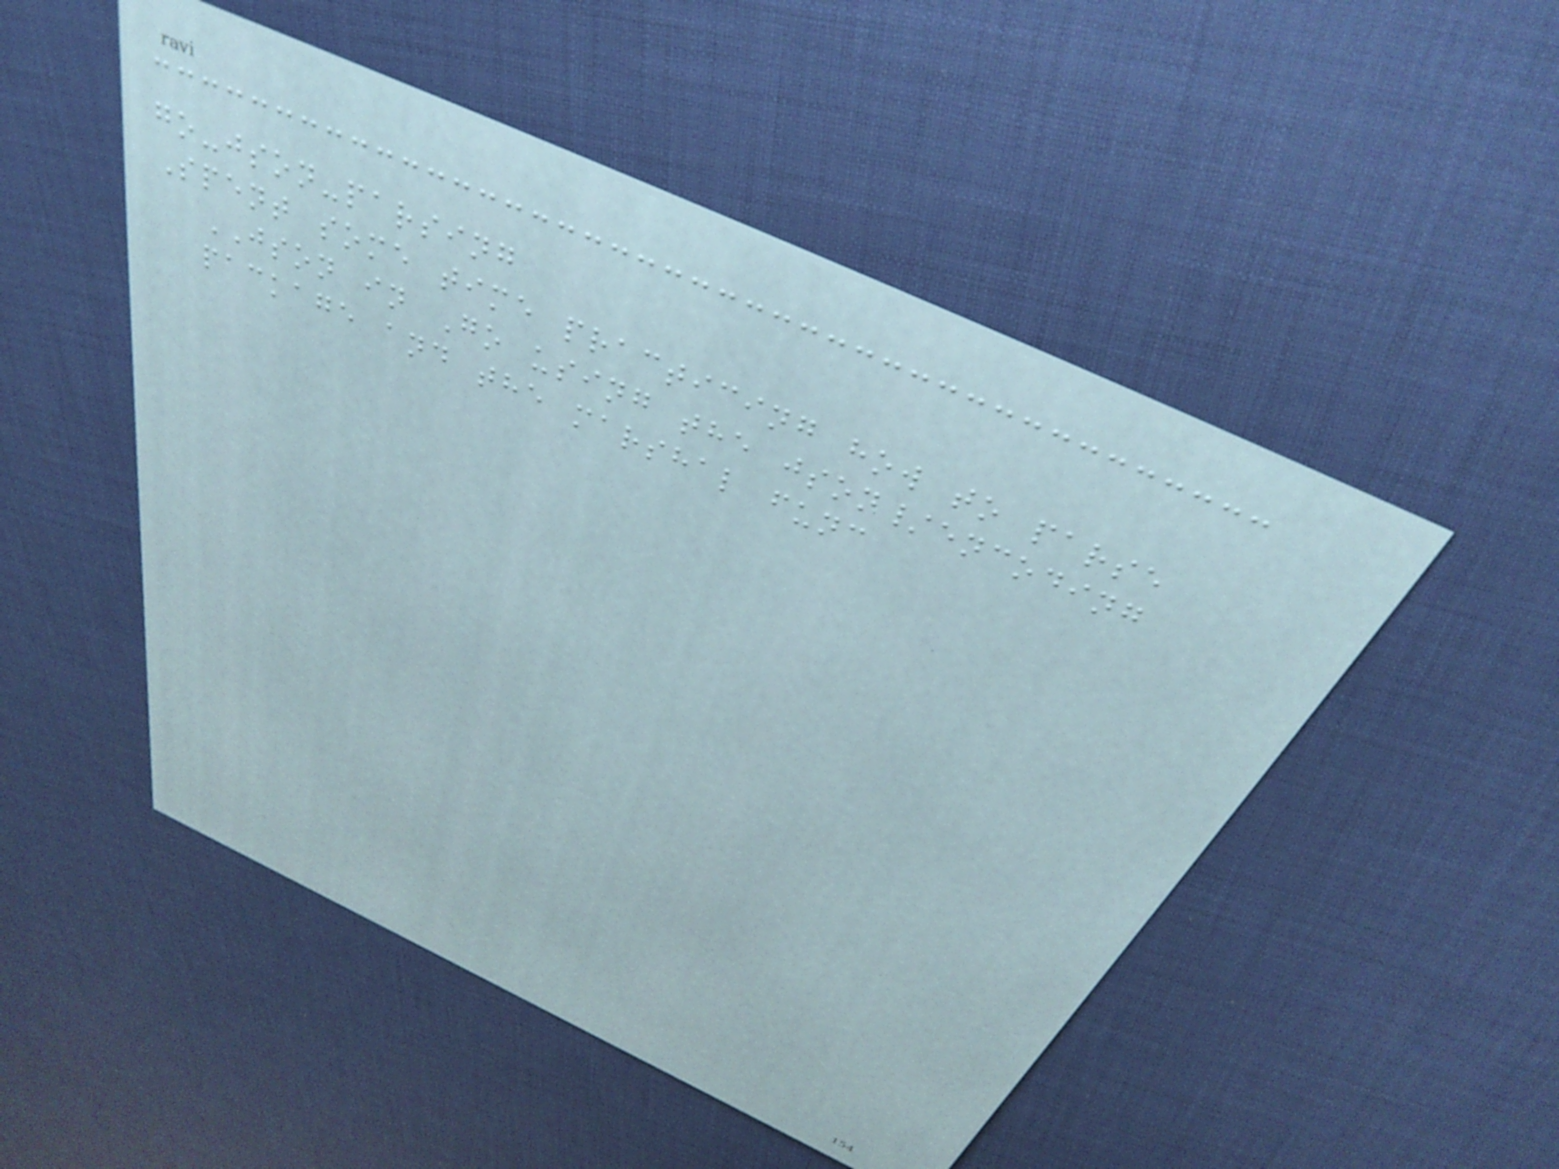go-json-parsing
Spent some time practicing how to parse
JSON in Go using the json/encoding
package and the marshal func
